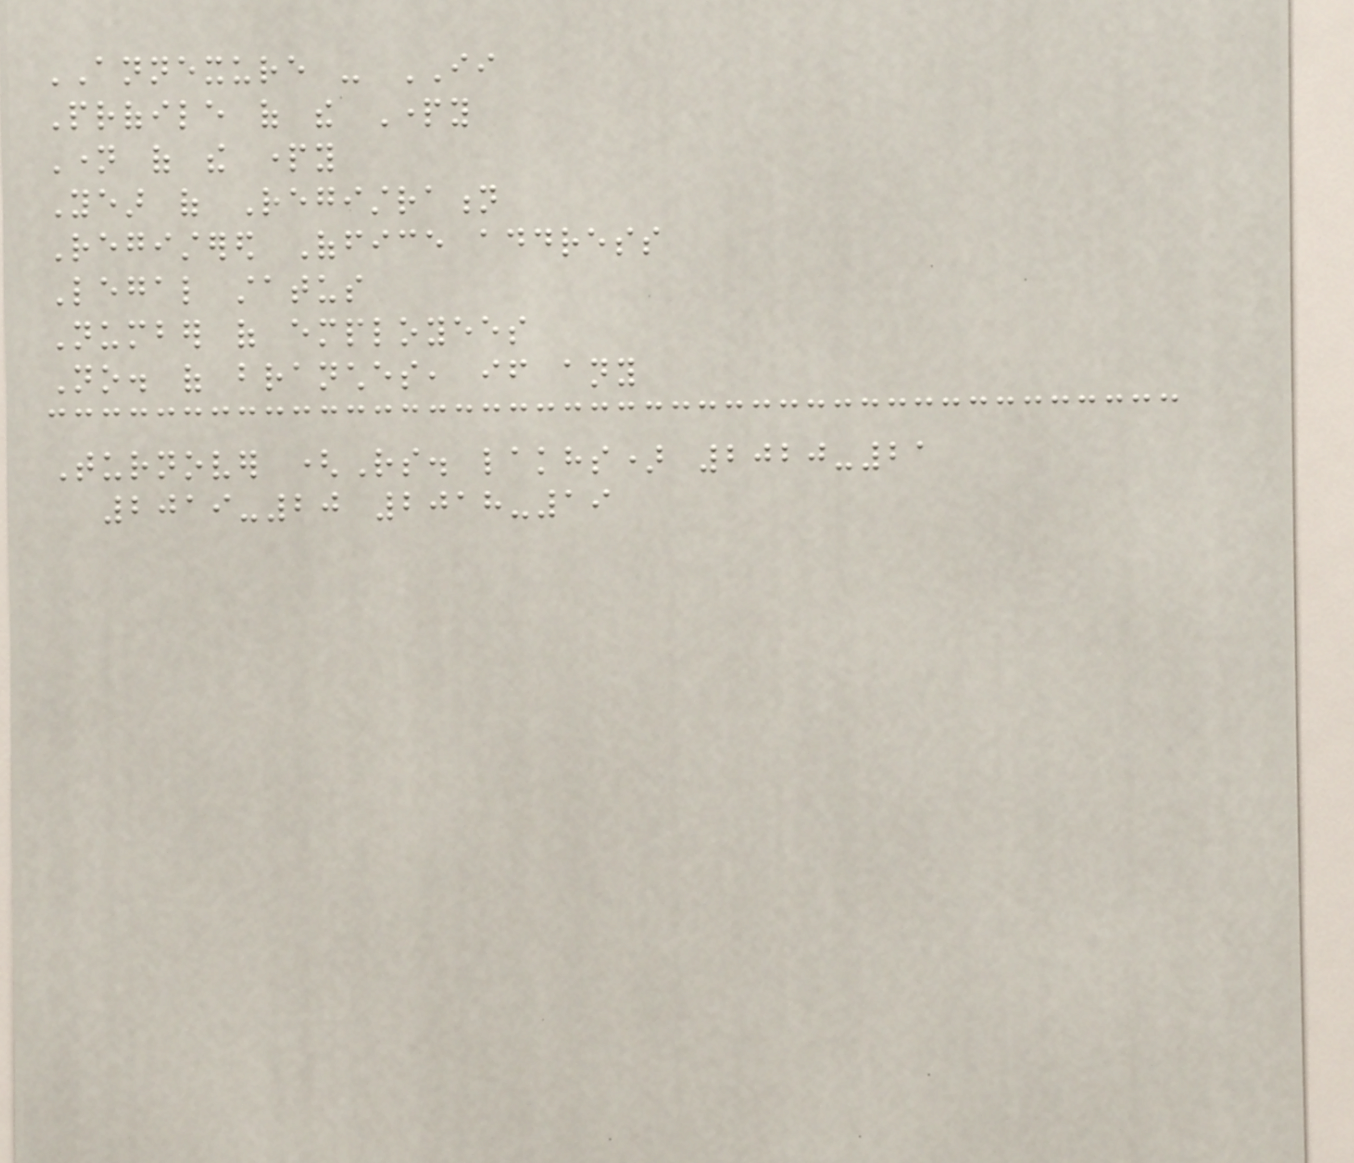ANNEXURE - II
Profile of the Party
Name of the party
Year of Registration
Registered Office address
Legal status
Number of employees
No. of branches, if any
Turnover (Rs. lakhs) 2020-21
2019-20 2018-19
